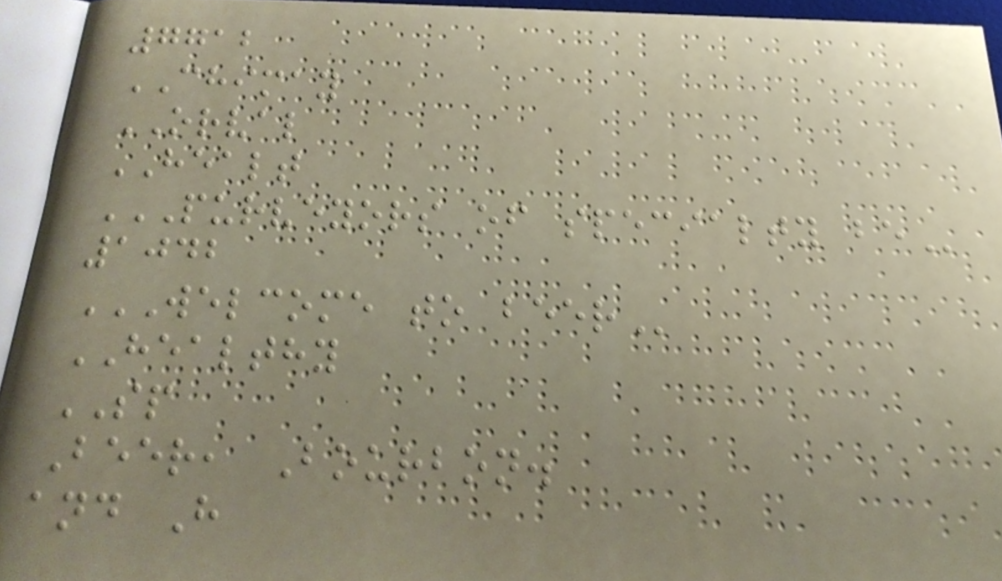7712
CHIMAY
ORVAL
HEALT
PURVEYORS OF SPECIALTY BE
1042
WELCOME TO BEER
HEALTHY
SP
Beer, Bourbon.
and H
